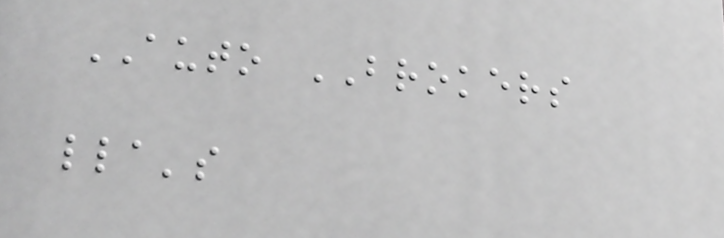AUTO BROKERS
lla's
